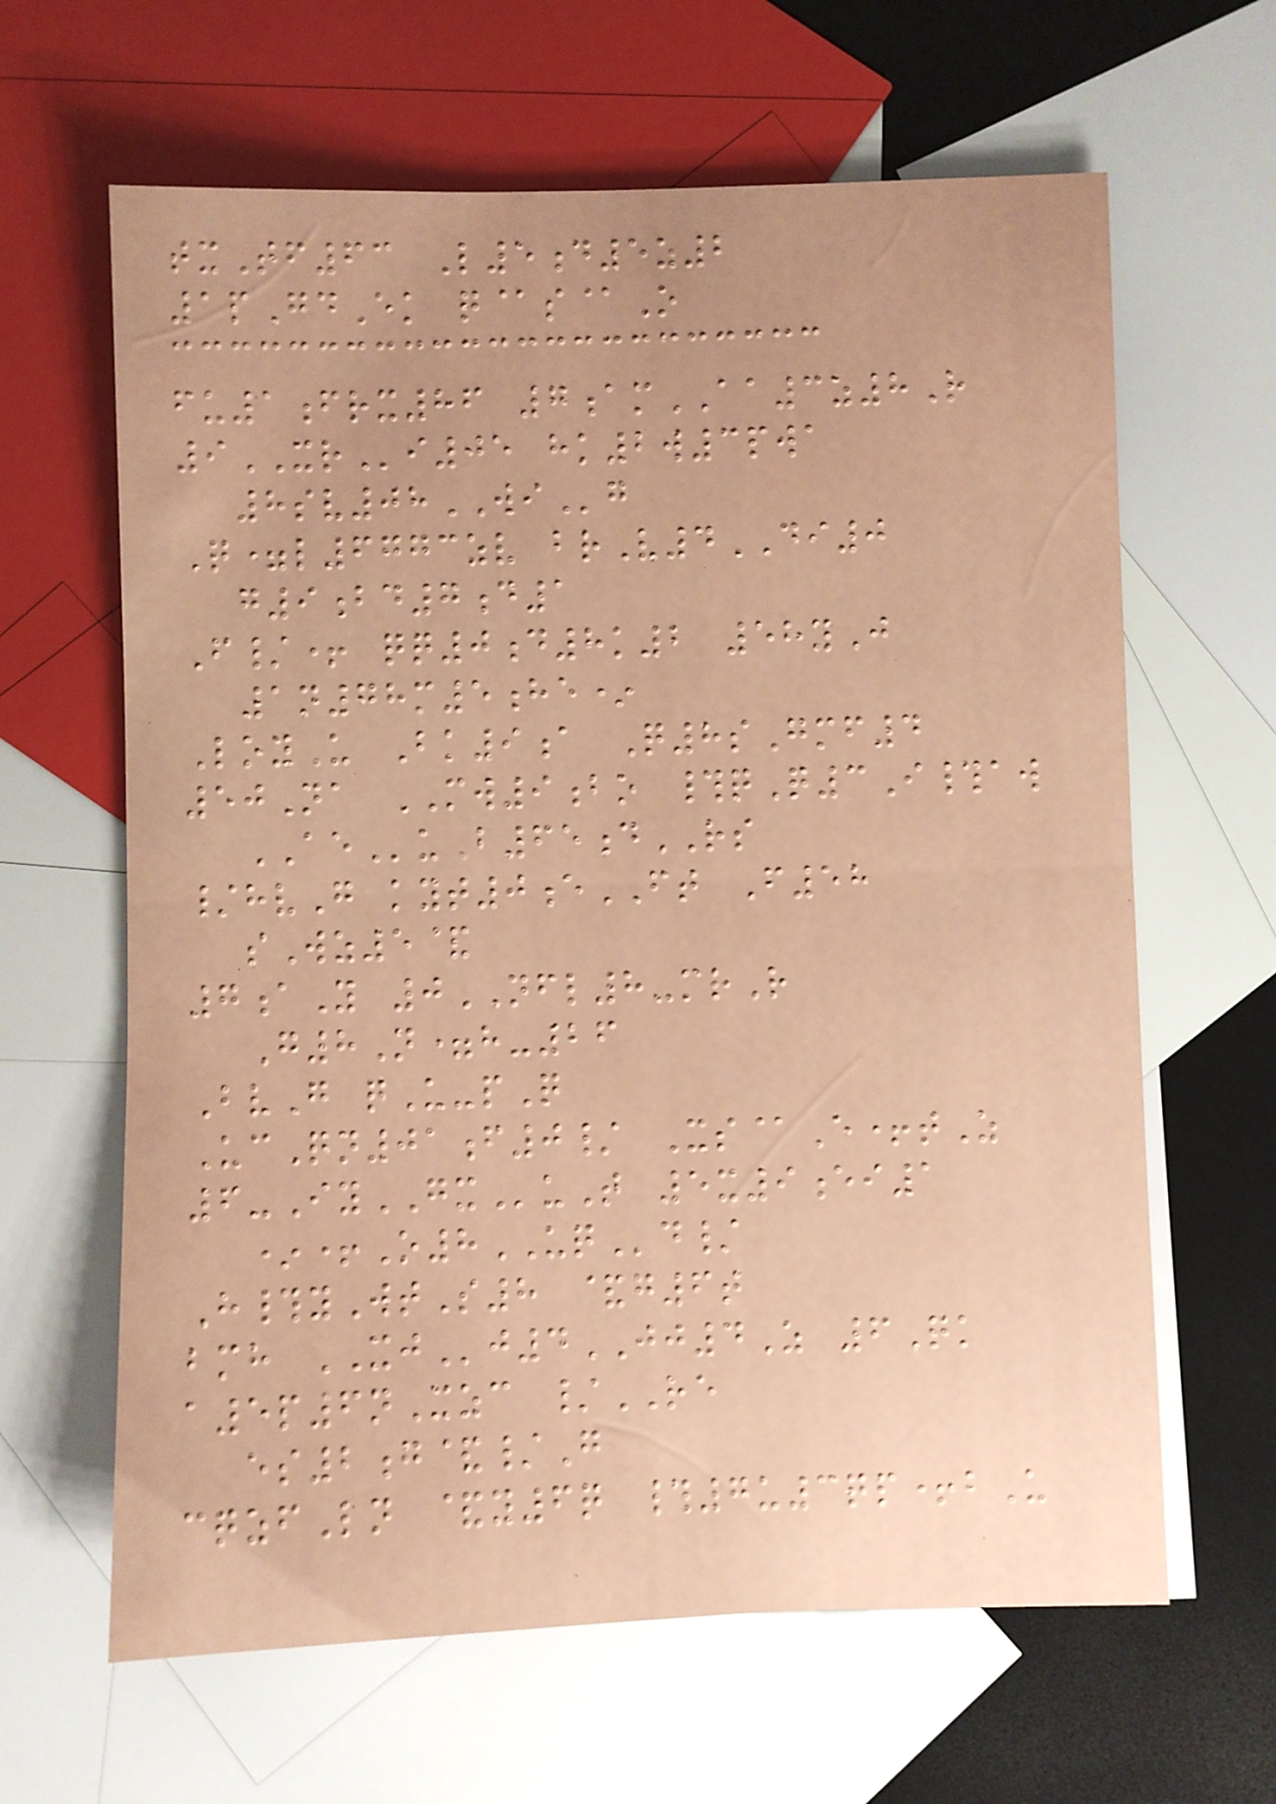txTf63 L5d5z2
1pGdEk q@s@O
fu1frx86 7amAA3z8R
9XRi05 hk2w3pwa
8sv08WIg
Q=l6773zv brV4DI0
g9bd7d1
F/+ qq0d8k2 58yJ
1n78m5he*
LoyU Bk9a Q8sGmf4
50Na MW9bo #qQ3I#aw
AEuB65dRS
/hvG kyt0eFT F58
sWz5&
7aY 0NFL8-mrR
G8N=h-26
BvG qU-pQ
UcQn01f0/ Xs@E+tZ
6-IyGXuT 5x9ei1
*+O8UQd/
H#yWtS8 &g6t
bmh XJj4JJ4Z 6Qk
a5p6nXzc /RE
es2g&/G
cqzfLn &y6q #7u3qp+bU
